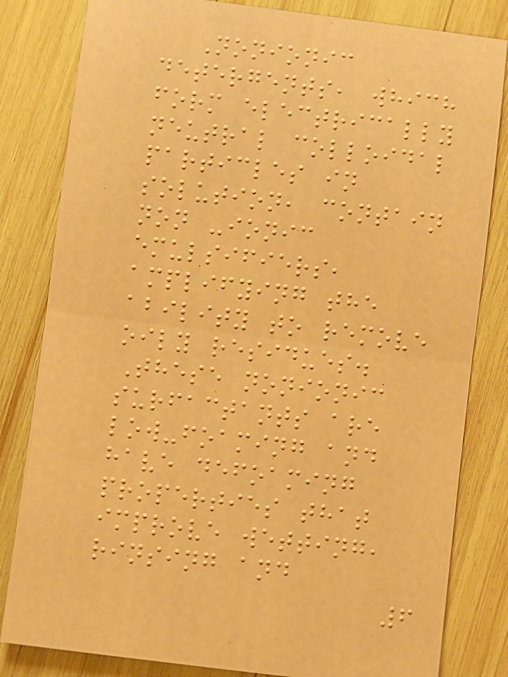Nonionic
detergents, which
form electrically
neutral colloidal
particles in
solution, contain
non -ionic
emulsifiers,
amplifying the
ability to remove
oily residues.
These nonionic
surfactants are
low-foaming and
have defoaming
properties that
improve wetting,
rinsing and
6
